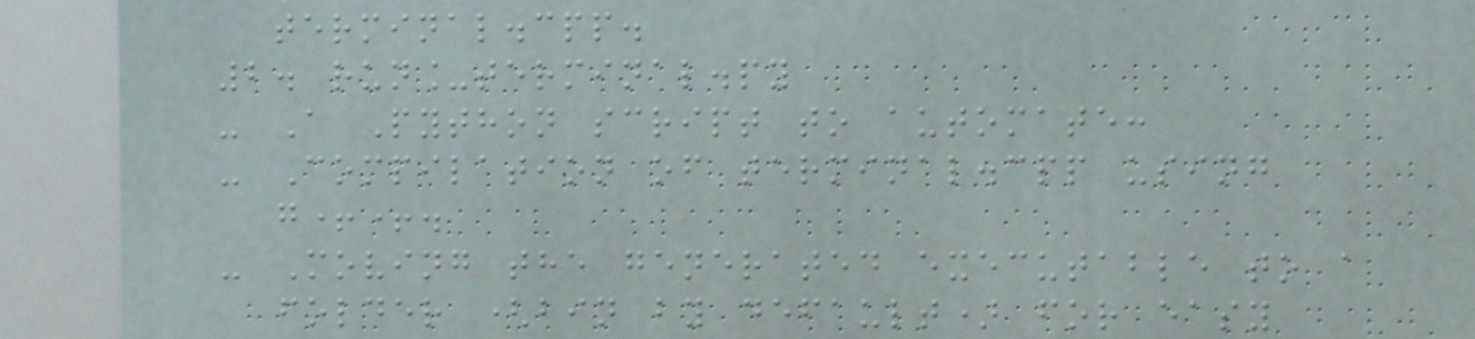terminal.cpp.
2. run_terminal.py
- A Python script to automate:
- Compilation of terminal.cpp using
g++.
- Moving the generated executable to a
folder (bin by default) for easy
